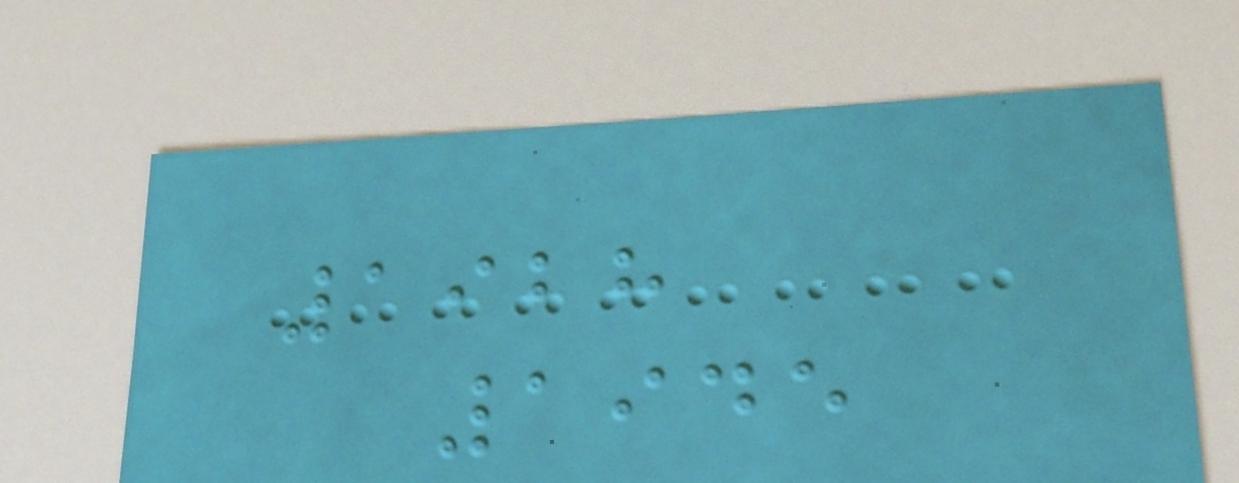1928
1945
